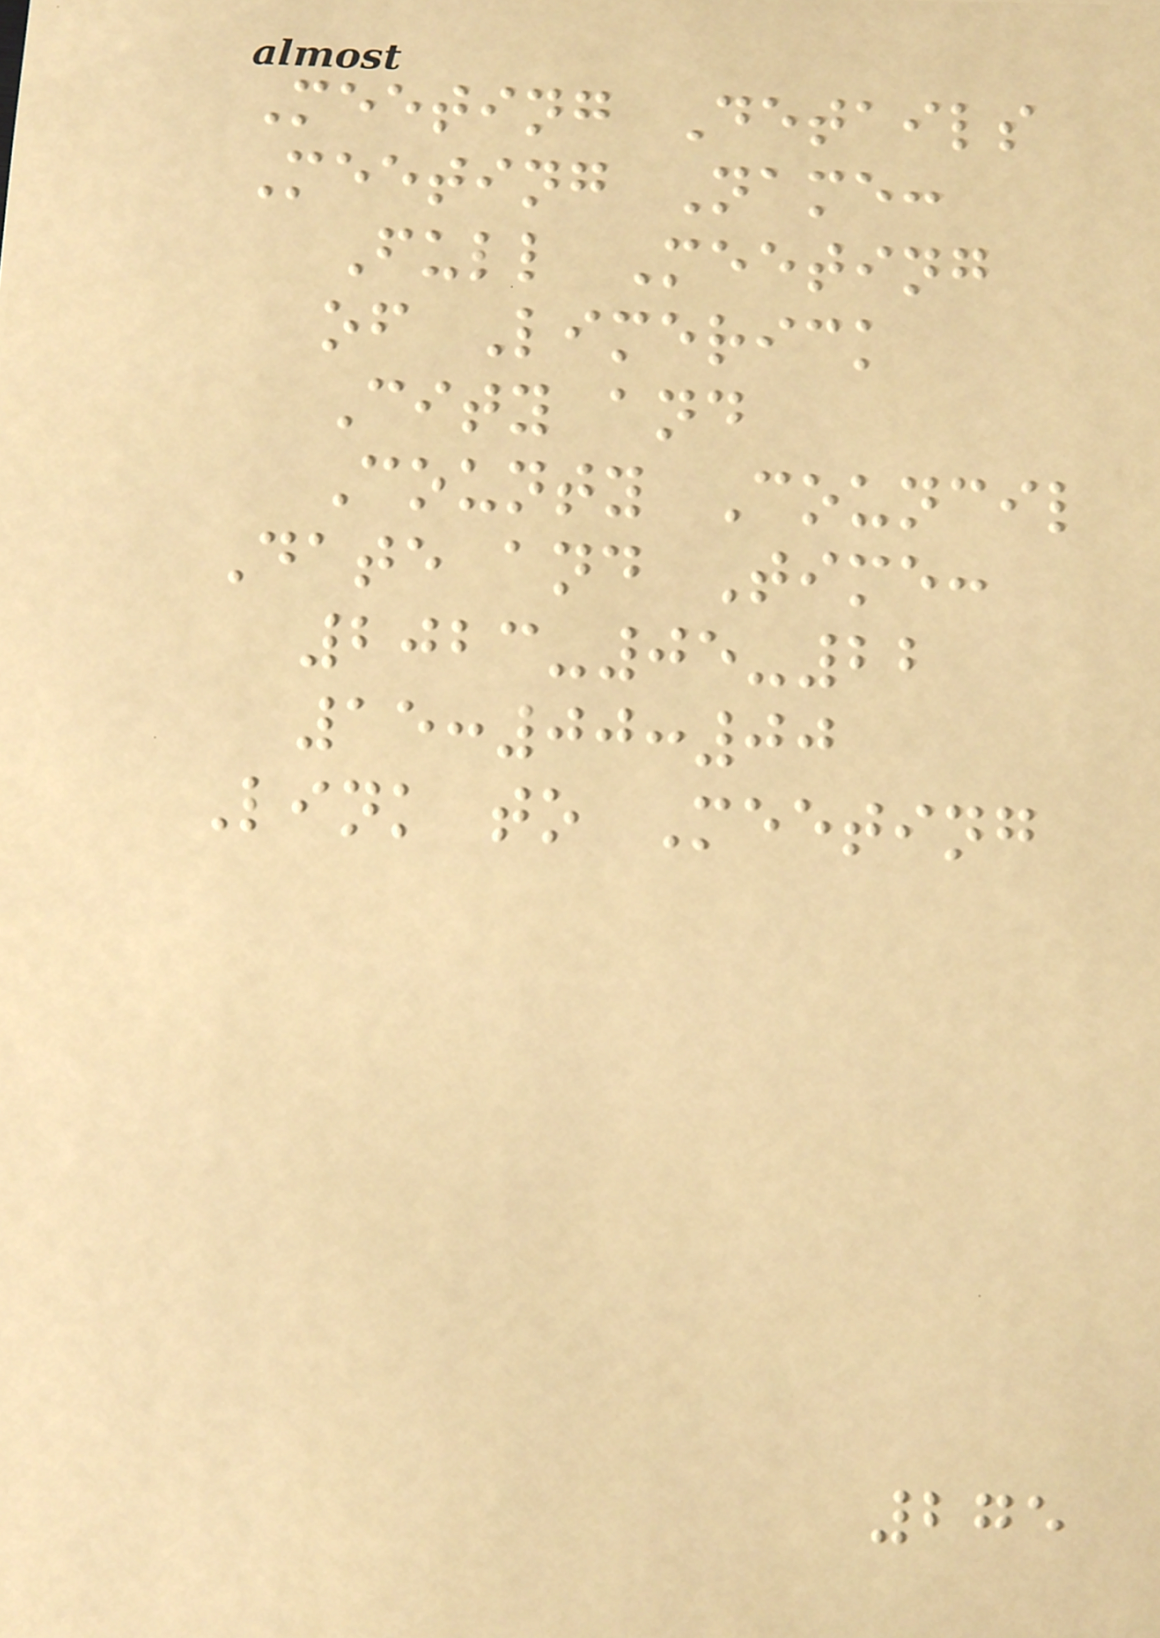Meeting Details
Meeting Name:
Full Meeting
of Limerick
City and
County Council
Date and Time:
2023-05-22
15:00:00
Link to Meeting
275
